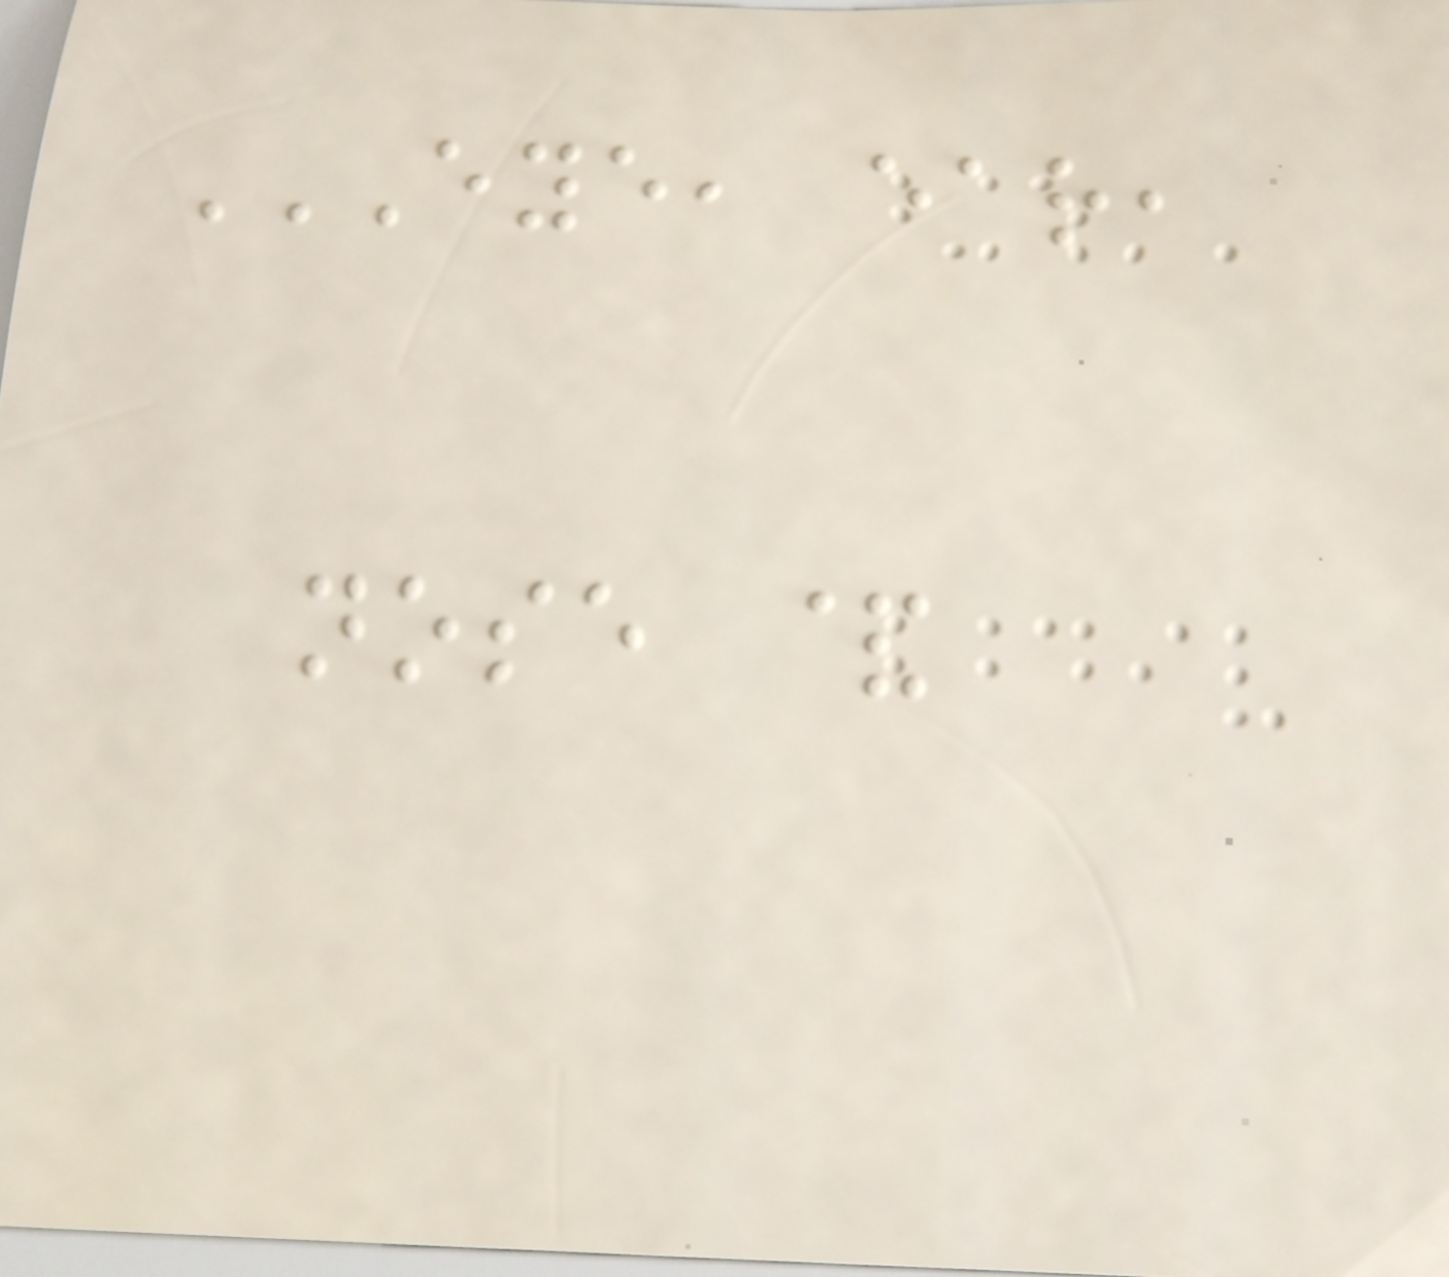EYE, EAR,
NOSE &
